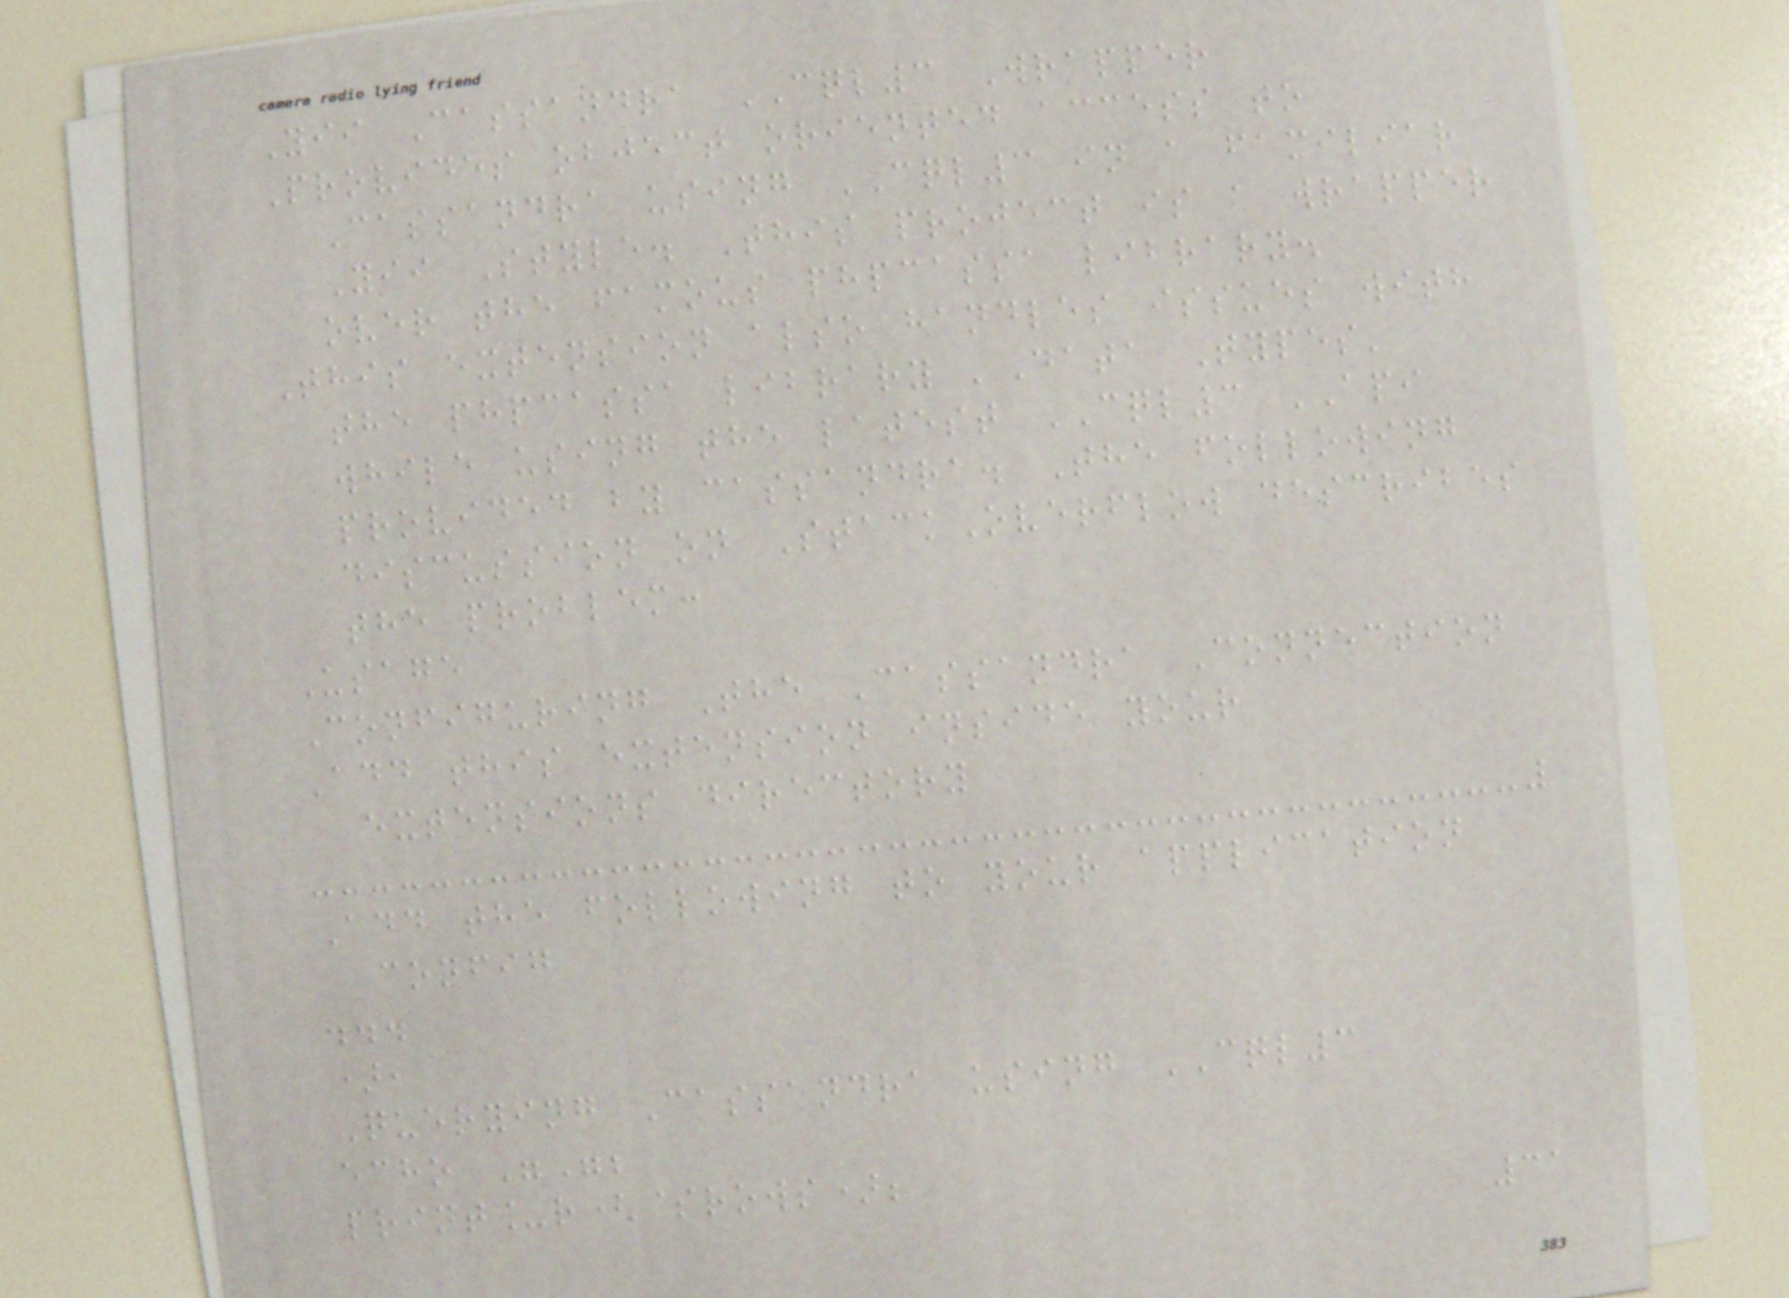Yii Cassandra CQL3 Wrapper
Provides object oriented access to
Cassandra using CQL3 in a familiar
Yii Style. This project is a wrapper
over the famous phpcassa library.
This extension also handles issues with
the phpcassa library 'Data Types'
while using the latest CQL3 API
provided by cassandra. The following
discussion on StackOverflow describes
the problem:
Usage
Configuring The Cassandra Connection
Add this extension inside your
extensions directory
Add the following to your application
config
...
),
Querying Cassandra using CQL3
echo "";
print_r($rows);
31
